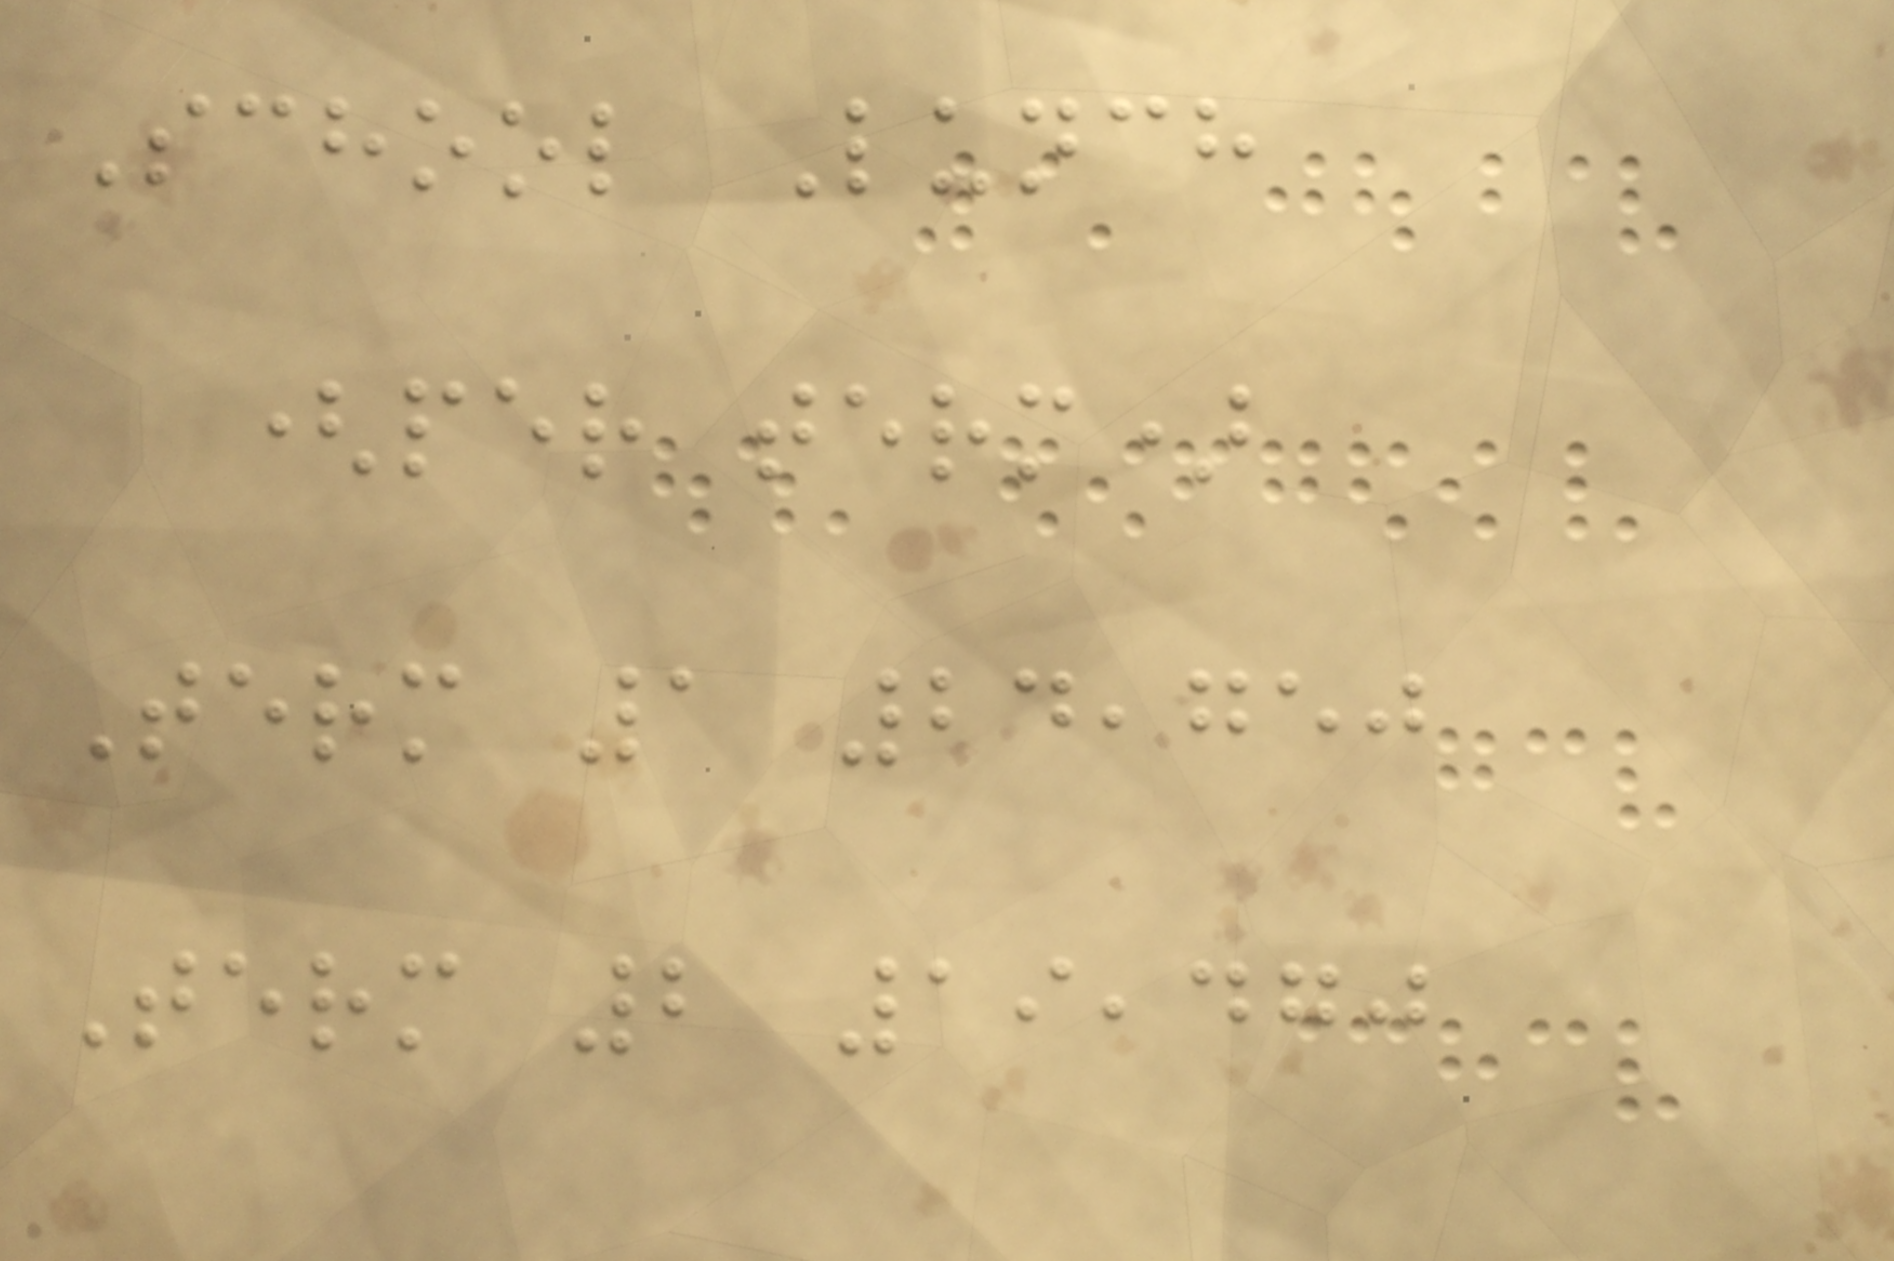School Lunch
(per term)
Term 1 24,750
Term 2 19,470
